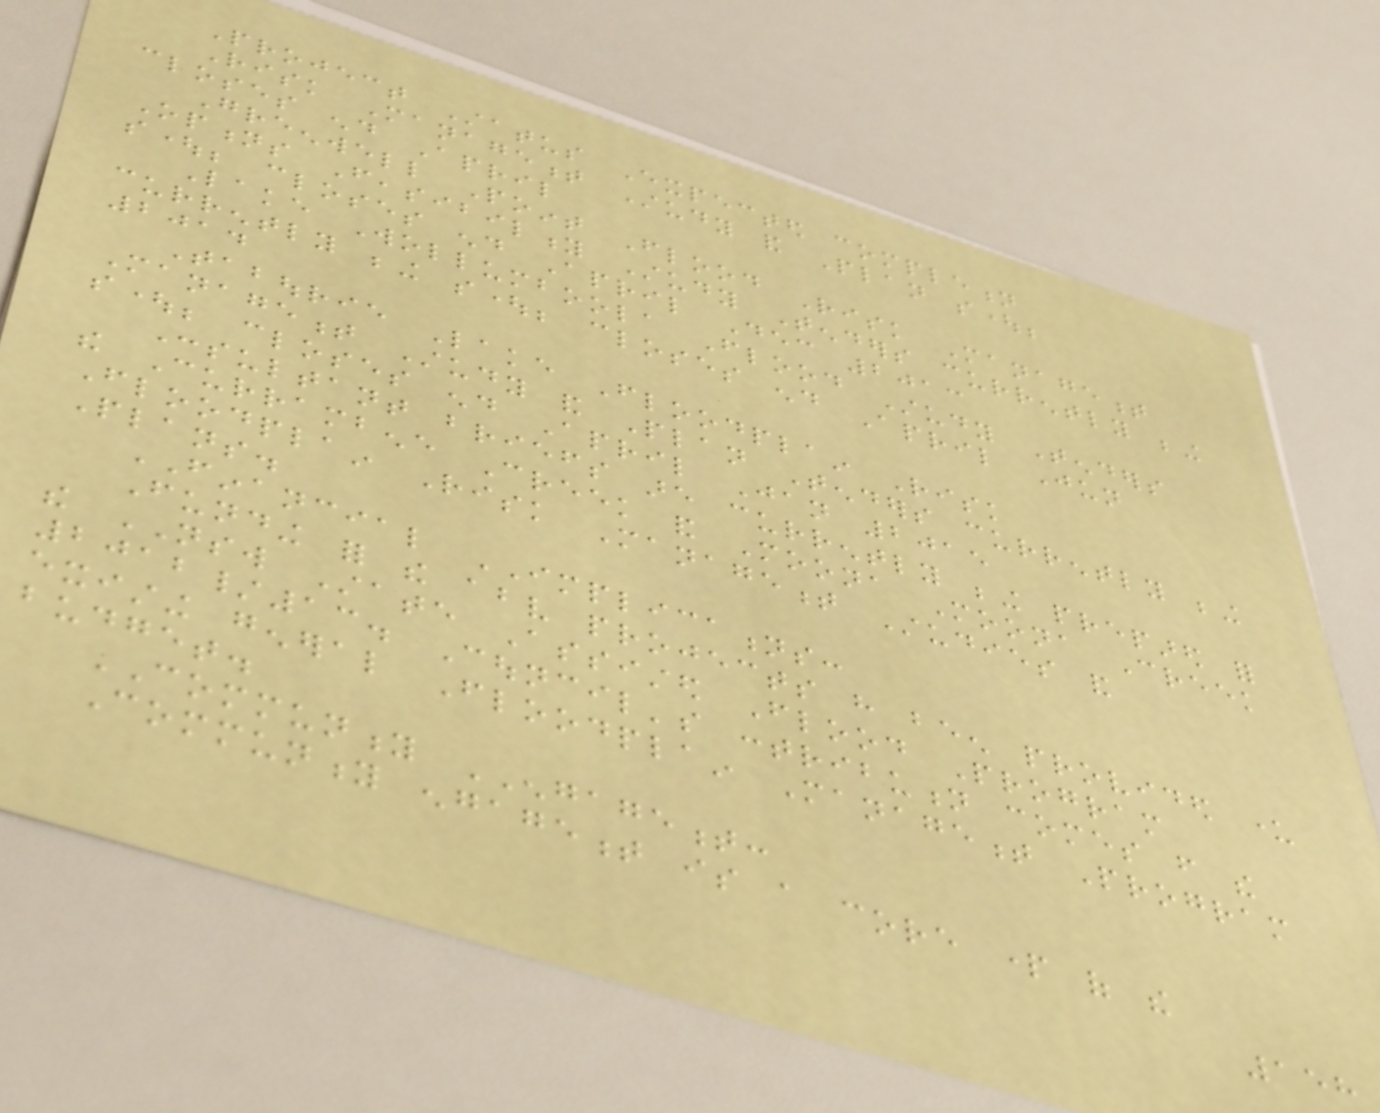Project Status Expected completion
Risk Management Study and Plan sought;
closes end April
Greenwell Point Flood Risk Management
Options Feasibility Study Tenders currently being
sought; closes end April Dec 2013
Lake Wollumboola Flood Study Tenders
currently being sought; closes end April Jun
2014
Tabourie Lake Floodplain Risk
Management Study and Plan Tenders currently being
sought; closes end April Jan 2015
Consultant briefs are currently being prepared for
the Currambene Creek and Moona Moona Creek
Floodplain Risk Management Studies and
Plans.
FINANCIAL IMPLICATIONS:
Funding for the above projects have been provided under
the NSW State Assisted Flood Program
2012/13. Council's contribution comes from the
existing general Floodplain Management Program
budget.
COMMUNITY ENGAGEMENT:
Community engagement is a core part of the
158
